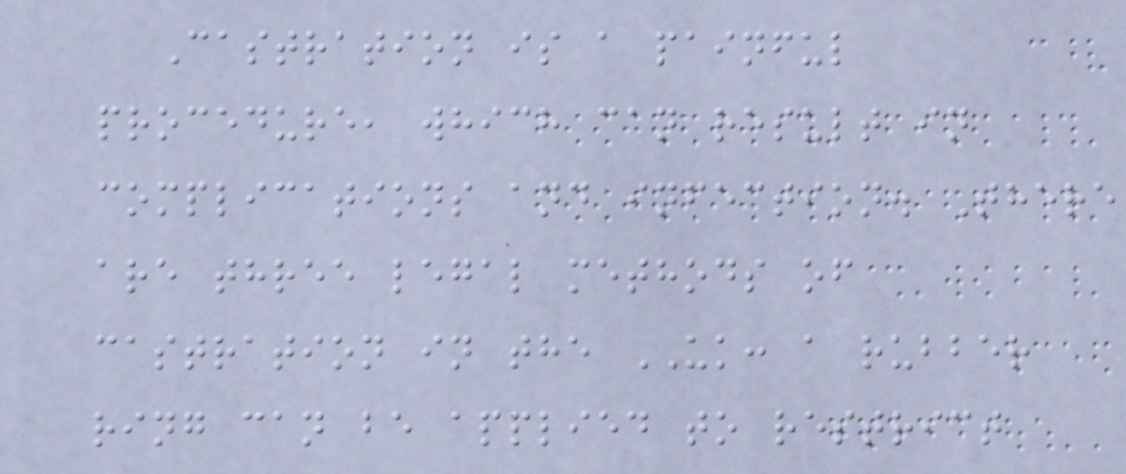Castration is a painful
procedure, which can result in
complications and infection. There
are three legal methods of
castration in the UK: a rubber
ring can be applied to restrict
